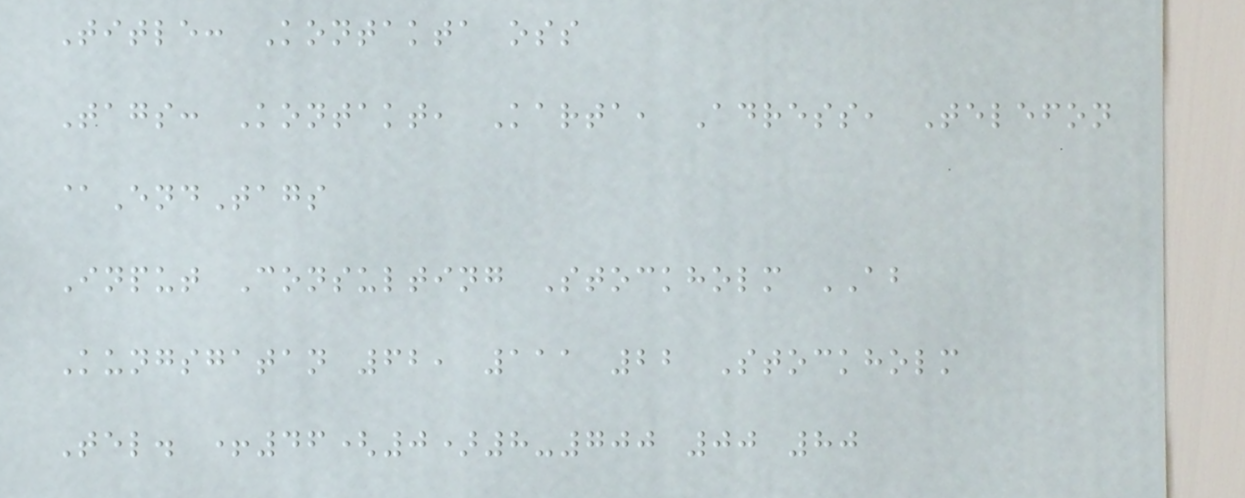Title: Kontakta oss
Tags: Kontakt, Karta, Adress, Telefon
@EndTags
Input Consulting Stockholm AB
Kungsgatan 62, 111 22 Stockholm
Tel. +46(0)8-700 00 80
